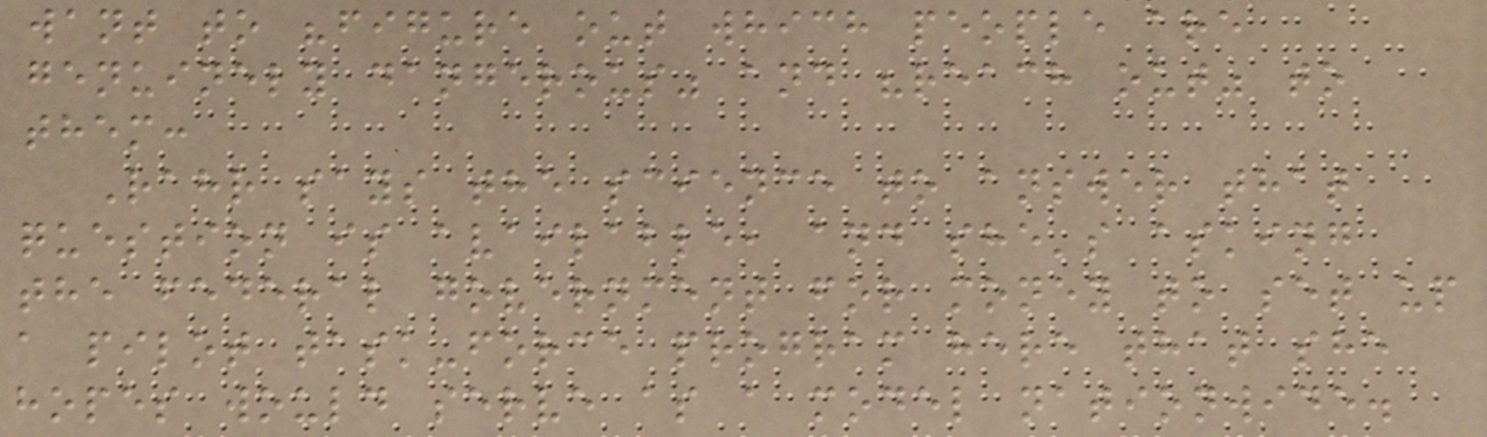want to "figure out which people are
genuinely dangerous" and "reach out" to
them:
Rahr says the science to answer that
question is available, and she's asking
the federal government for money to set up
a pilot task-force program here that she
hopes would serve as a model nationwide.
